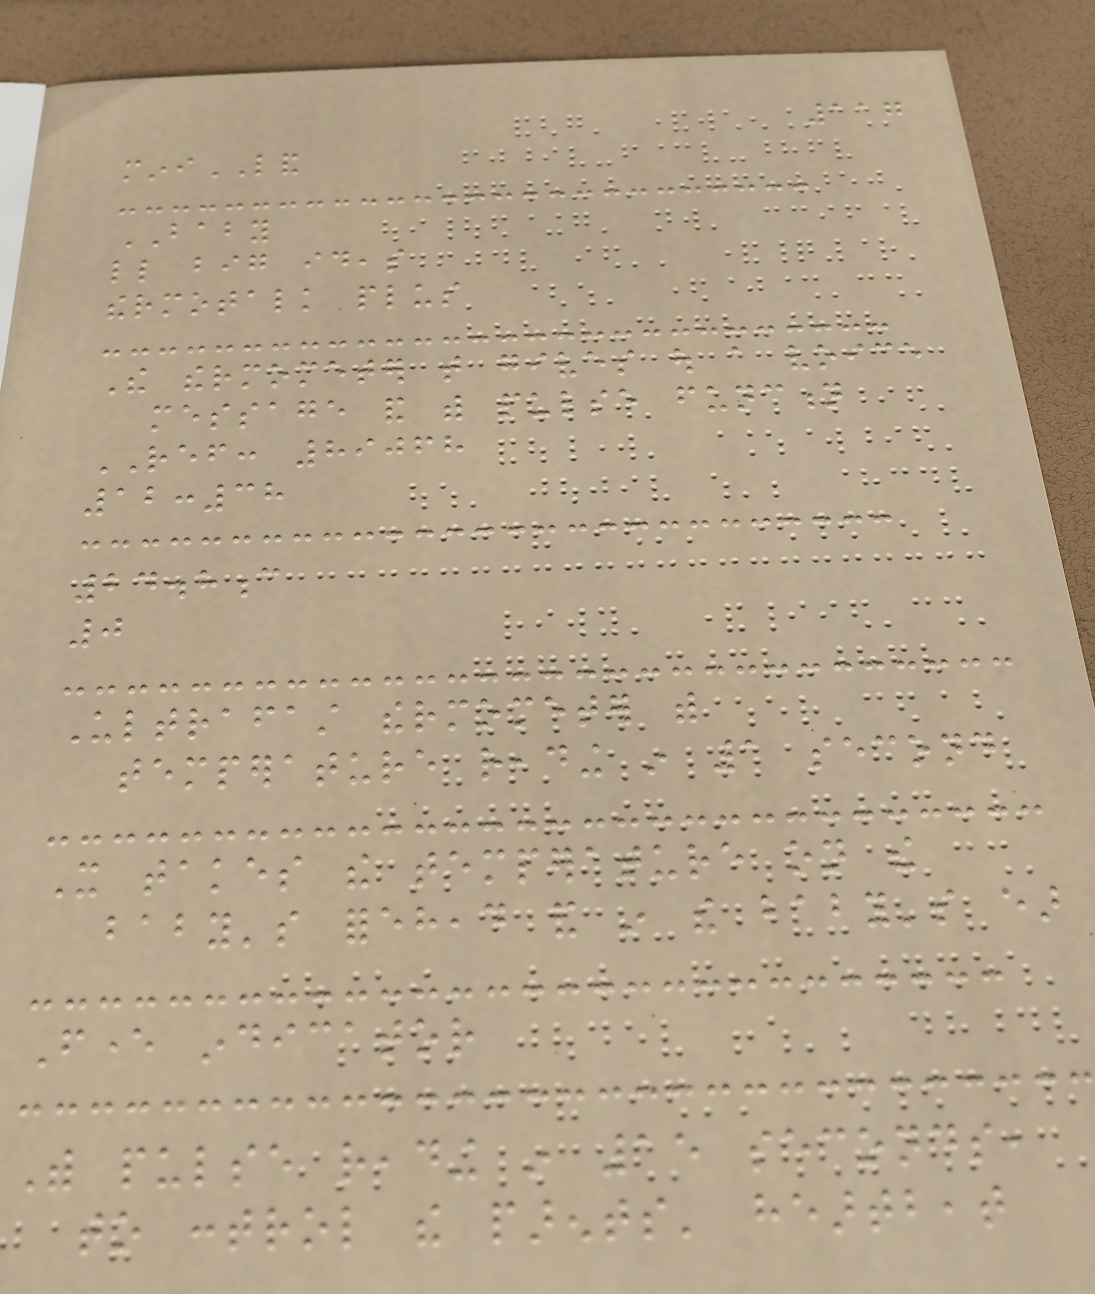117
miniLAND
BABY
little big ideas
thermotalk plus
The thermometer that gives out a voice
message and with pulse function
REF: 89068
12:38
24.8c
0
Ultrafast thermometer with
temperature reading in 1 second
It takes the temperature on the
baby's forehead and in the baby's ear
Fever indicator
With pulse reading in 15 seconds,
to control the parents' heartbeat
